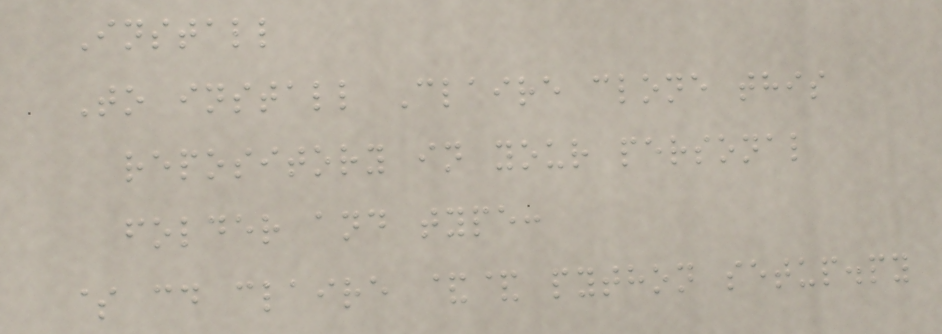Install
To install Claire clone this
repository in your personal
folder and type:
$ cd claire && python setup.py
